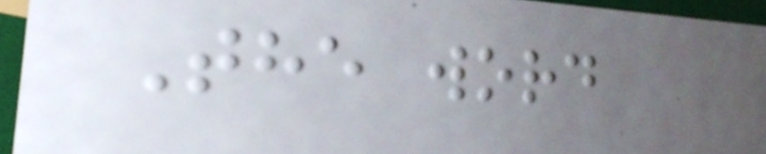The word
